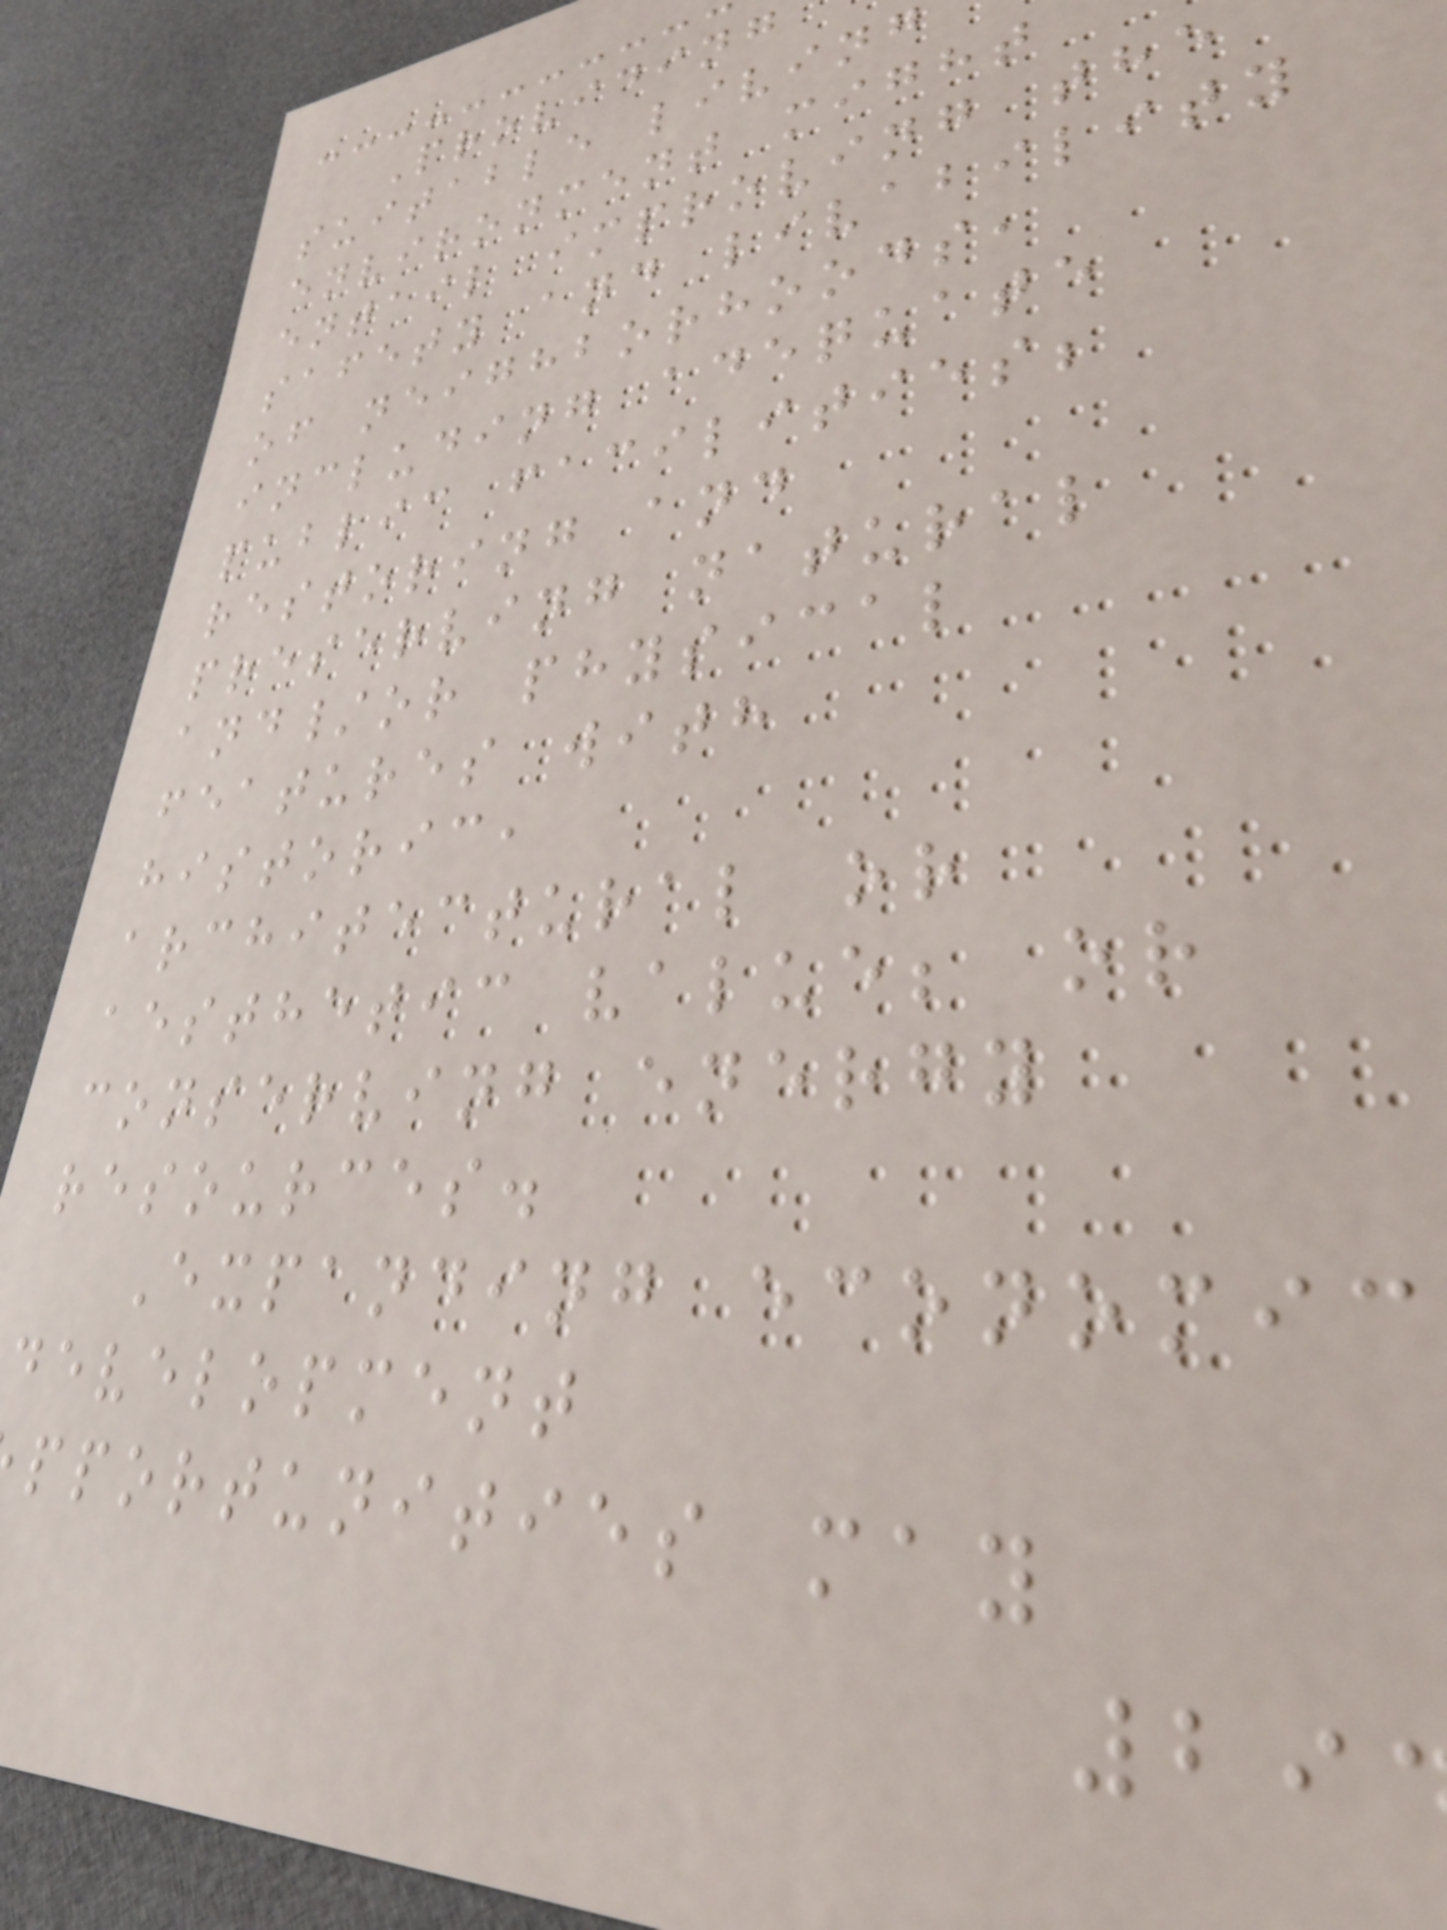Providing
suitable living
environment might
entail improving the
safety and livability
of neighborhoods,
including adequate
public facilities;
restoring and
preserving natural
and/or physical
features with
historic,
architectural or
aesthetic value; or
conserving energy
resources.
Expanding economic
development
pportunities may
